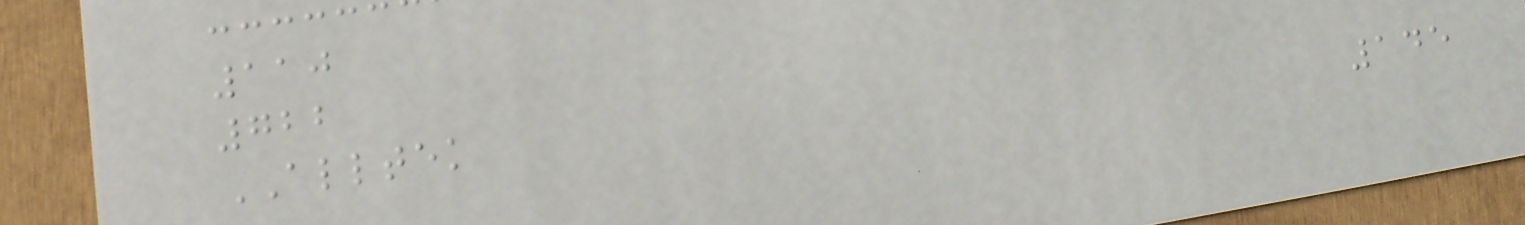110
722
ALLTEK
145
